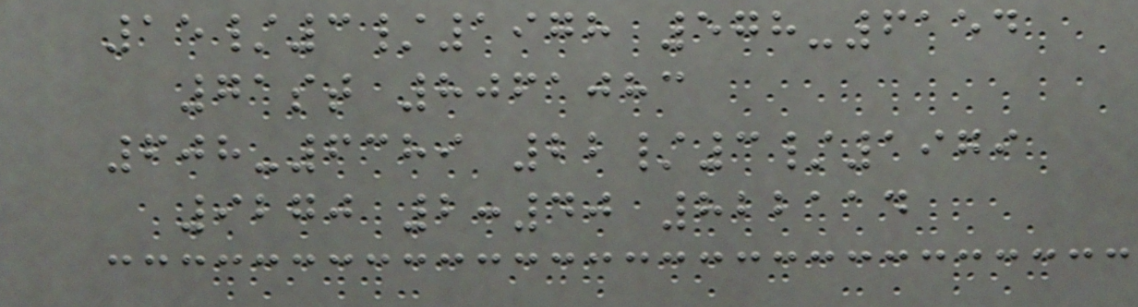15/3/1978 578-6154
71st 8061083
608-6389 22/3/1979
9270 2:40 822114
